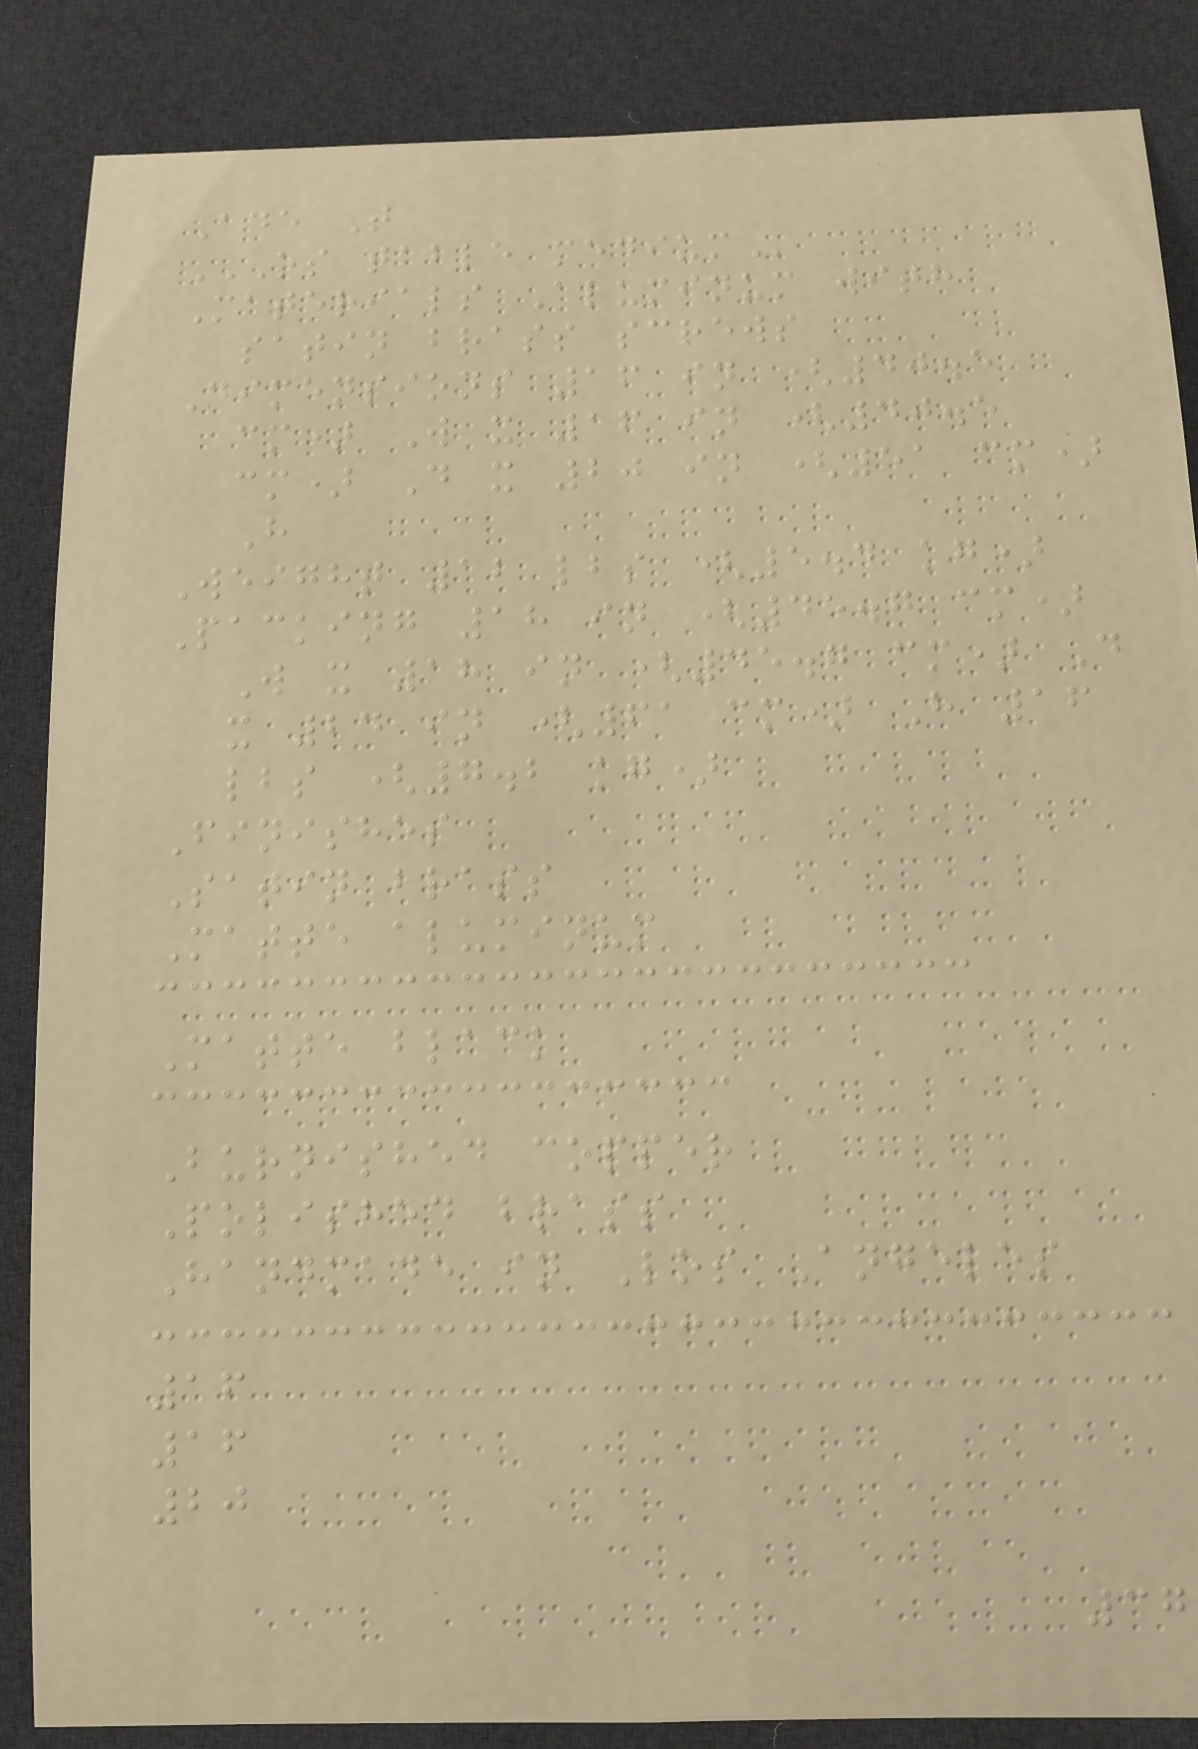Ade T
OS TABLE MEDIUM
Materials Aluminum with
satin brass screws
Dimensions 16 in (40.5
cm) W x 16 in (40.5
cm) D x 20 in (51 cm)
H
Weight 12 lbs (5.4 kg)
Packing 18 in (45.7 cm)
W x 18 in (45.7 cm) D
x 24 in (61 cm) H 16
lbs (7.2 kg)
Finishes
Satin brass
Matte aluminum
Matte black
Burnished copper
Polished brass
Handmade in Los Angeles
16
16
20
37
